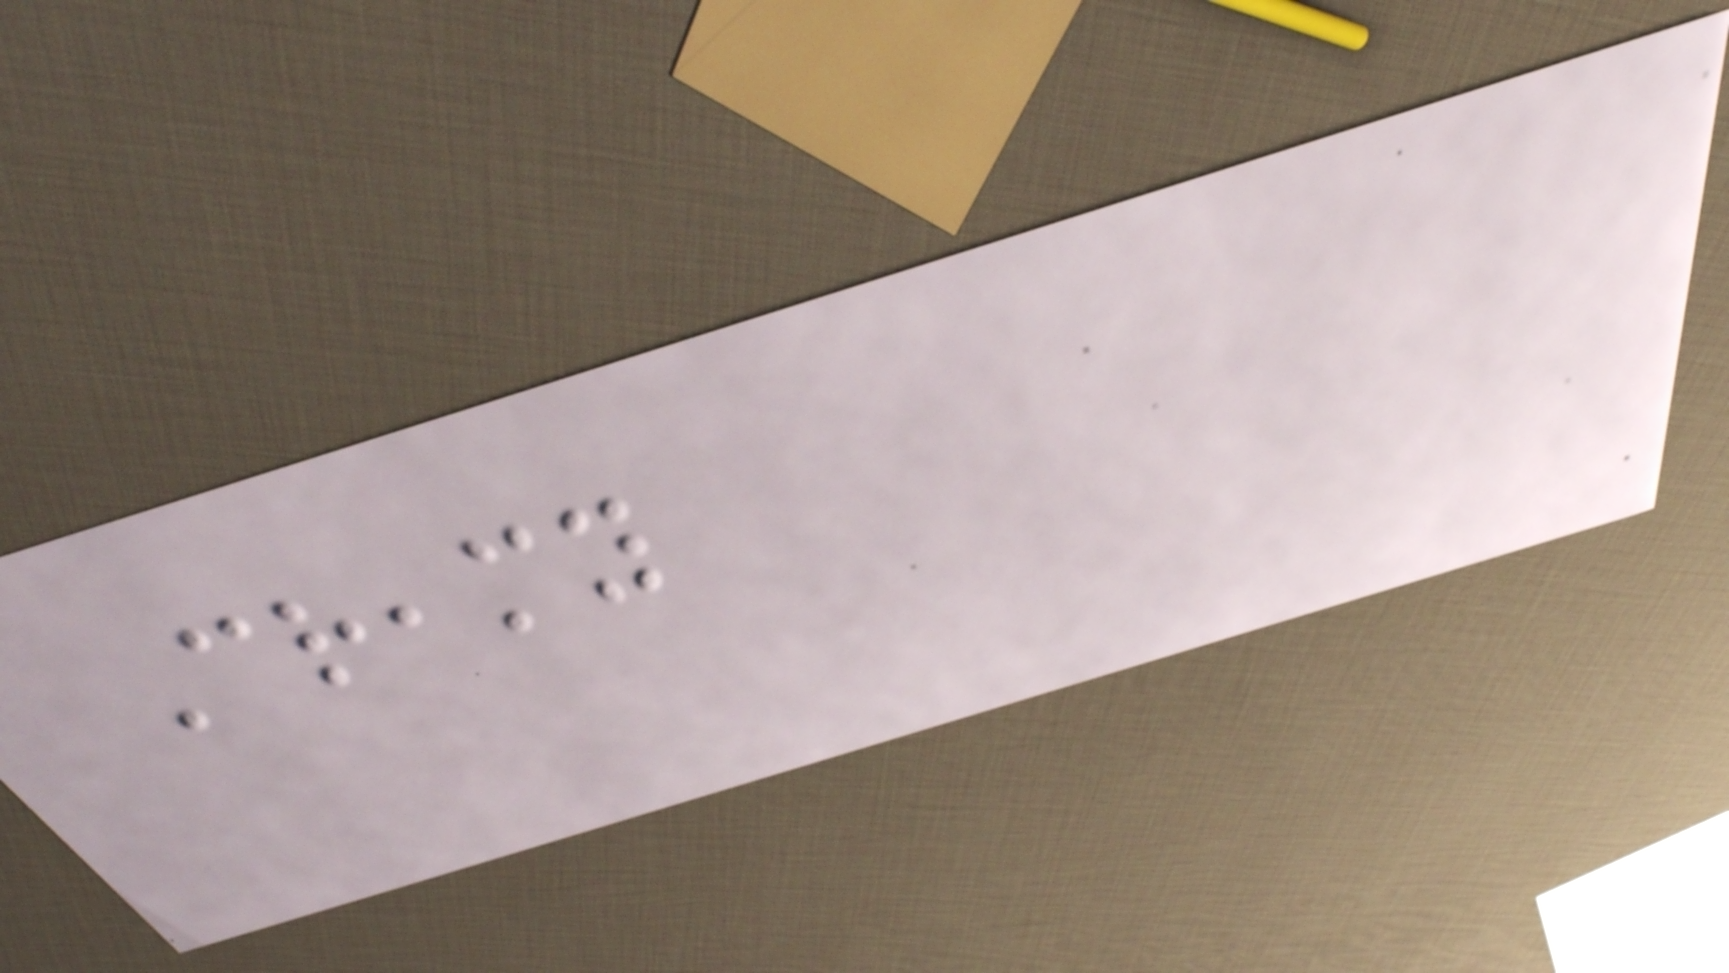Creamy
